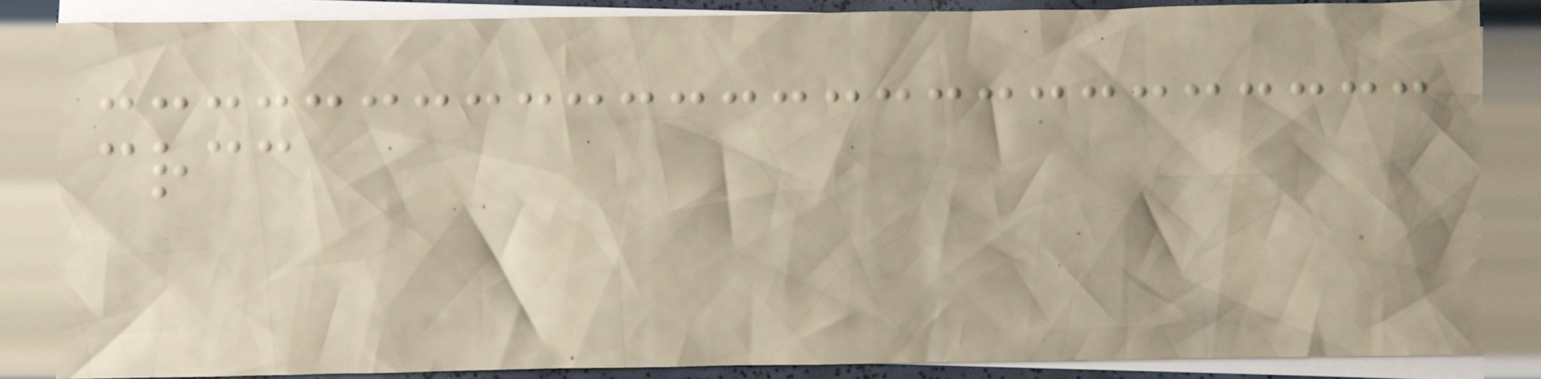crcc
